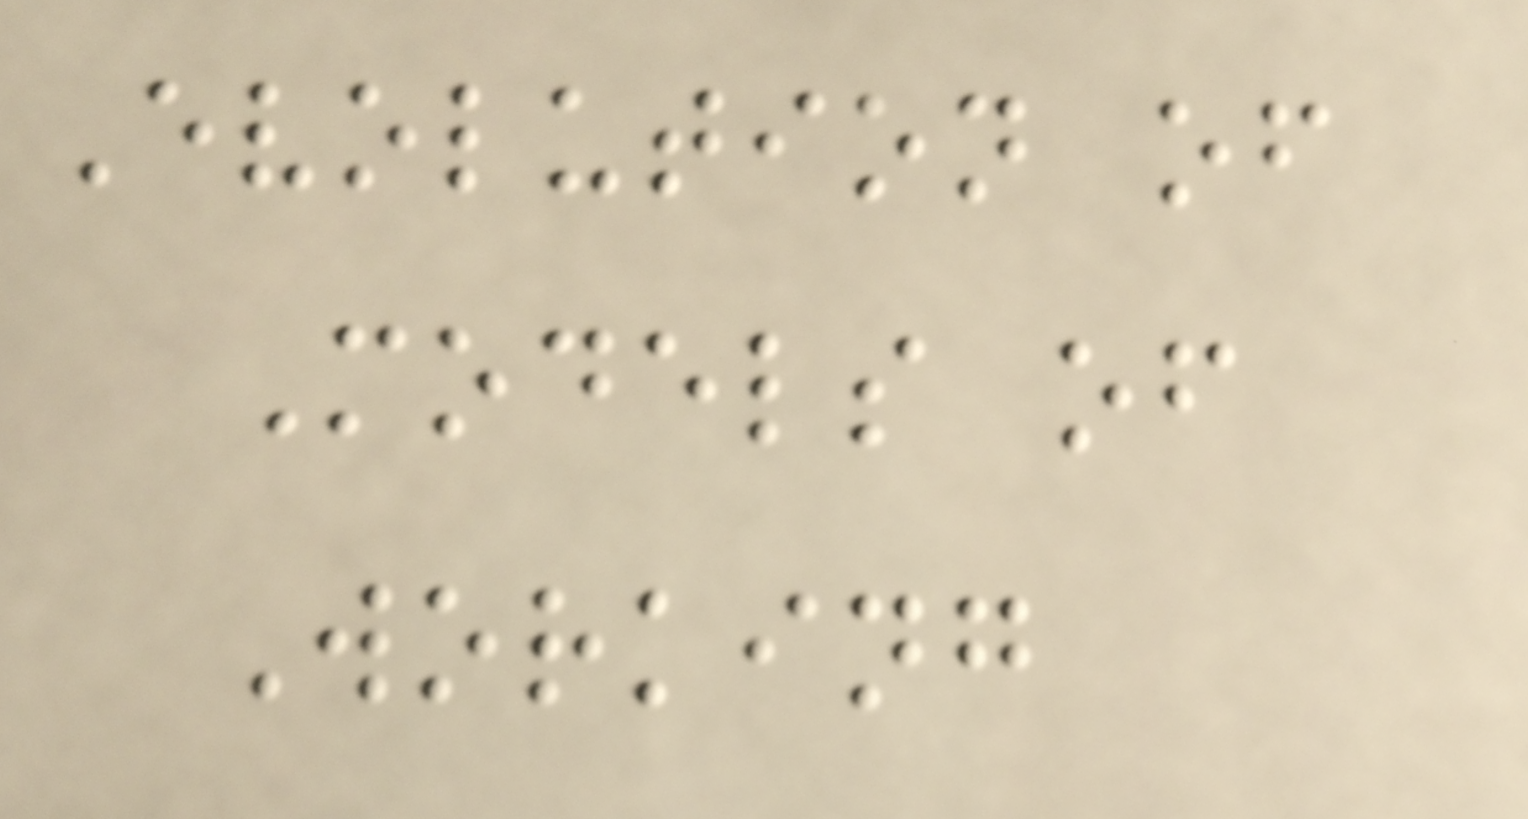Evolution of
Models of
Working
